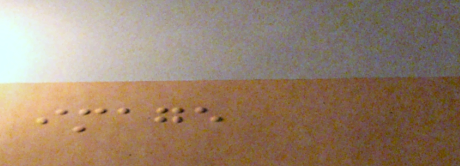image
